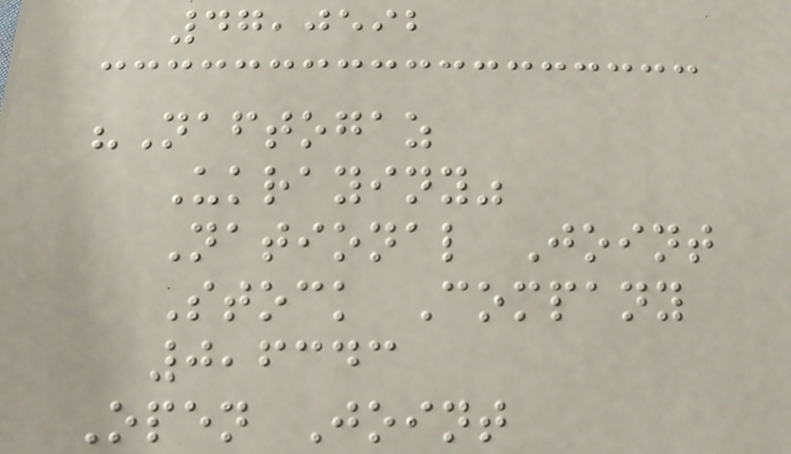47,0592
"Naftogaz
Ukrayiny"
National Joint
Stock Company
0,6343
Open Joint
